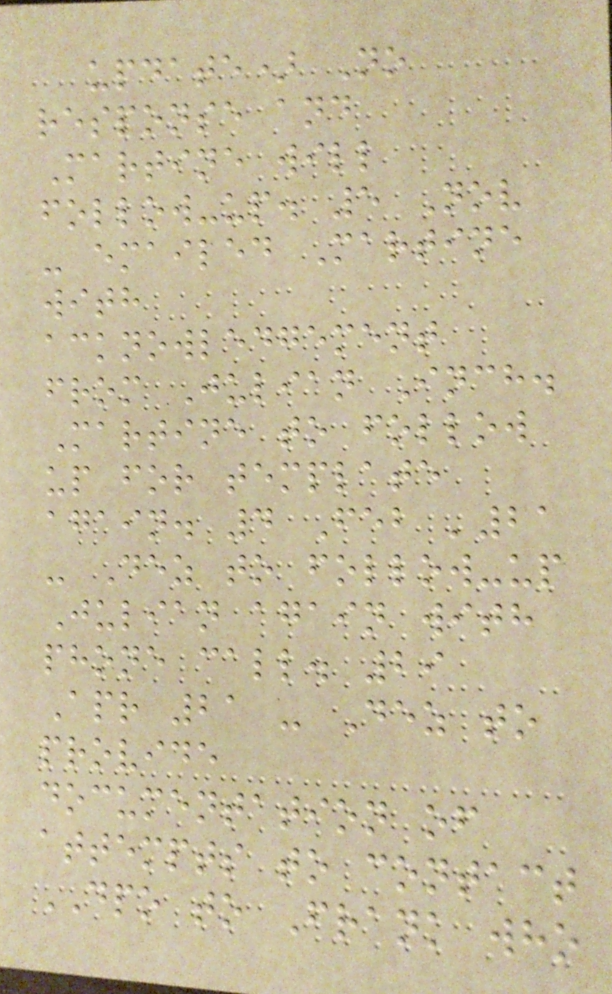update) No
response and
Martine will
follow-up. 5 Nov
- emailed Martine
with
acknowledgement
from Julian Inch.
Martine to follow
up for template
again. 4 Feb '21
- Dez to follow-up
Julian again with
phone call. 29
Apr 21 - Dez to
provide
documentation of
attempts to contact
DPO to Frank who
